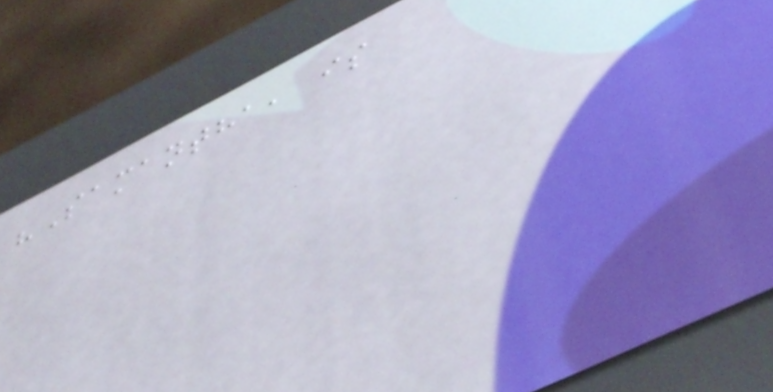"Samantha, is
